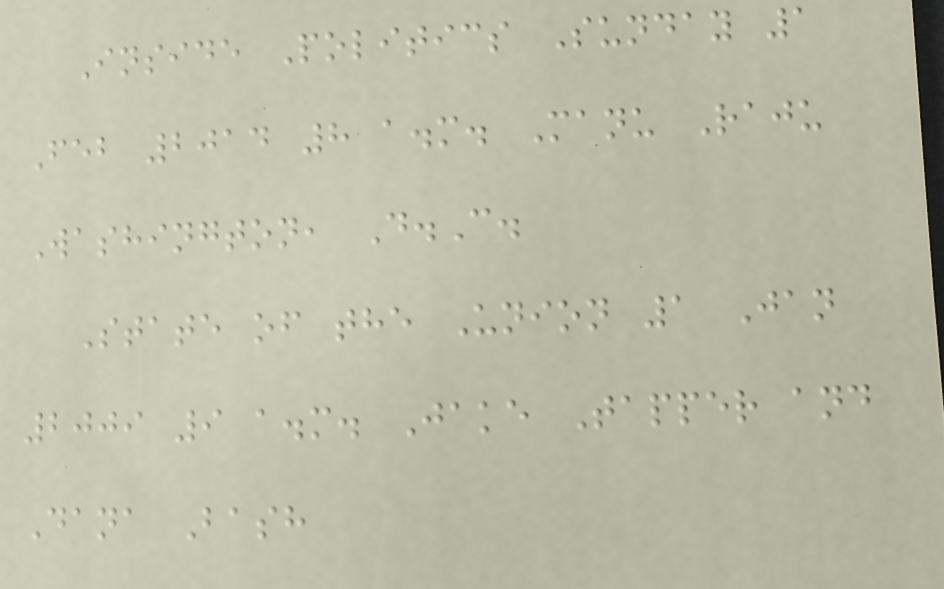Inside Politics Sunday 1
Feb 2014 8 a.m. Manu Raju
Washington, D.C.
State of the Union 1 Jan
2009 9 a.m. Jake Tapper and
Dana Bash
